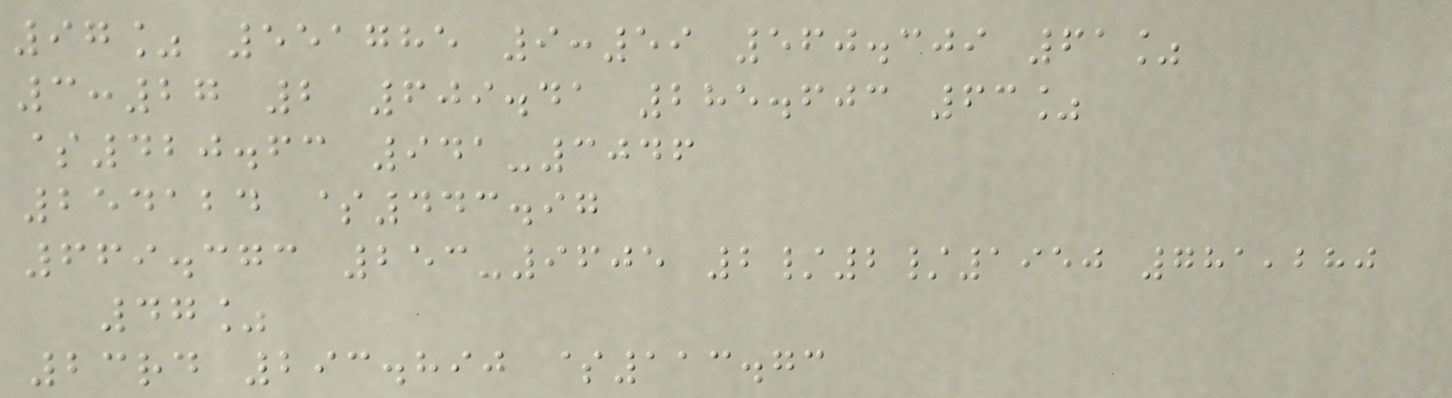97% 551785 9:59 560.309 61%
3:27 2 609.41 285.603 63%
$420.63 941-3046
254124 $443.97
669.373 253-9605 2/2/1950 781,280
47%
23rd 293.890 $113.73
